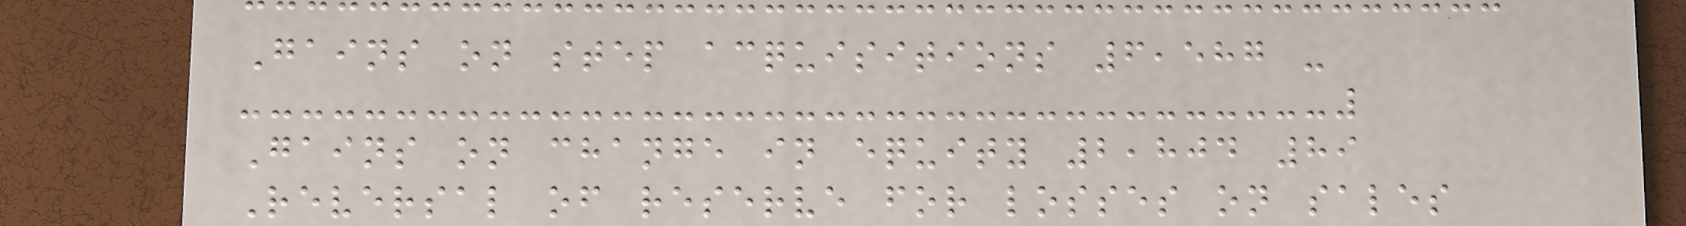Gains on step acquisitions 6,587 -
Gains on change in equity 2,804 89
Reversal of reserve for losses on sales
